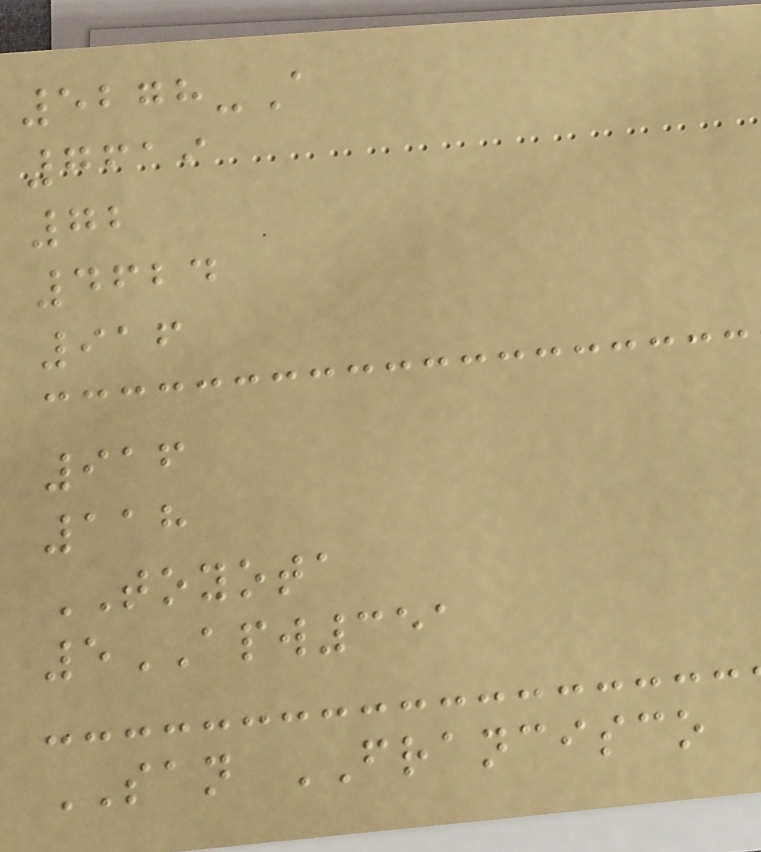5278-A
7619
72
4624
916
916
118
TOYOTA
5APW351
SAN FRANCISCO
